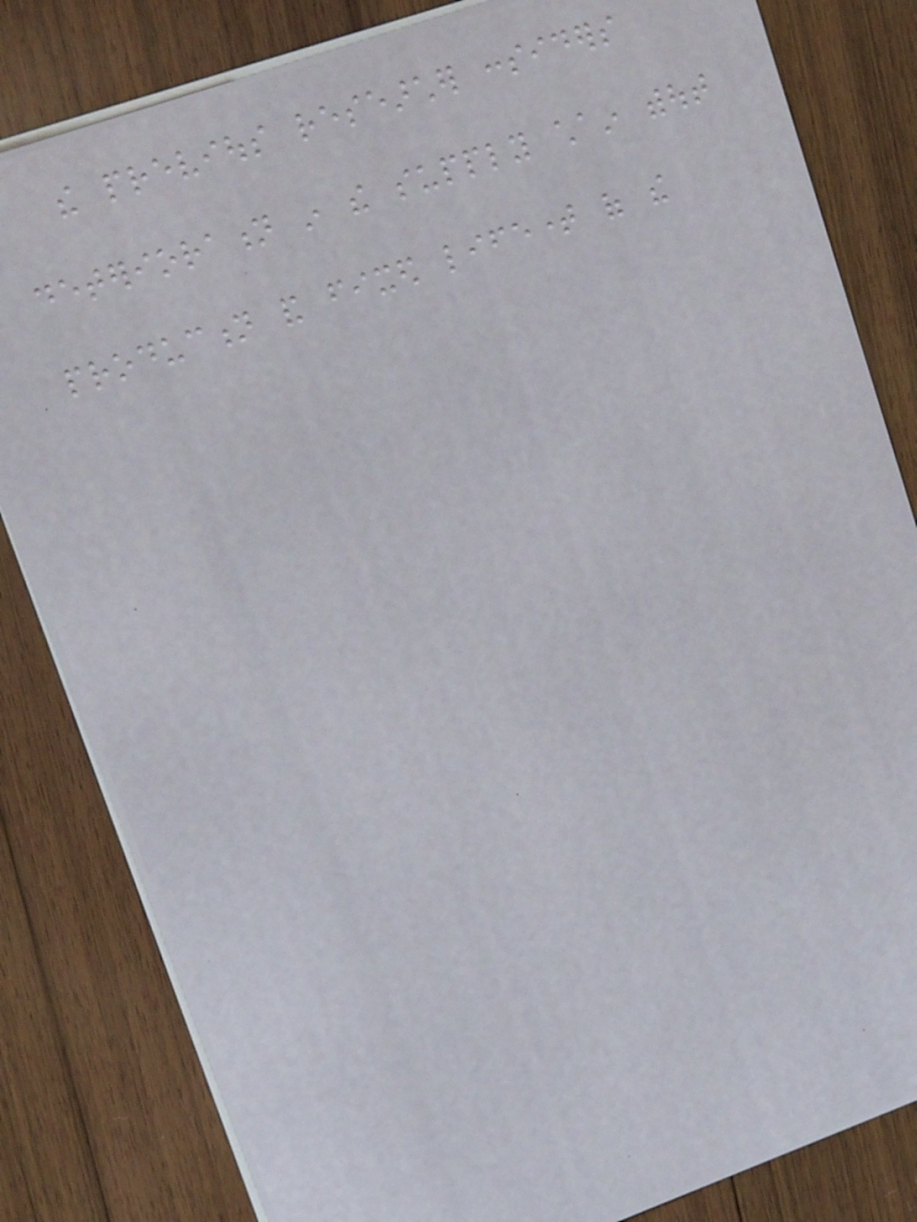the previous researcher considers
deterioration in the supply chain without
production and fixed lifetime of the
